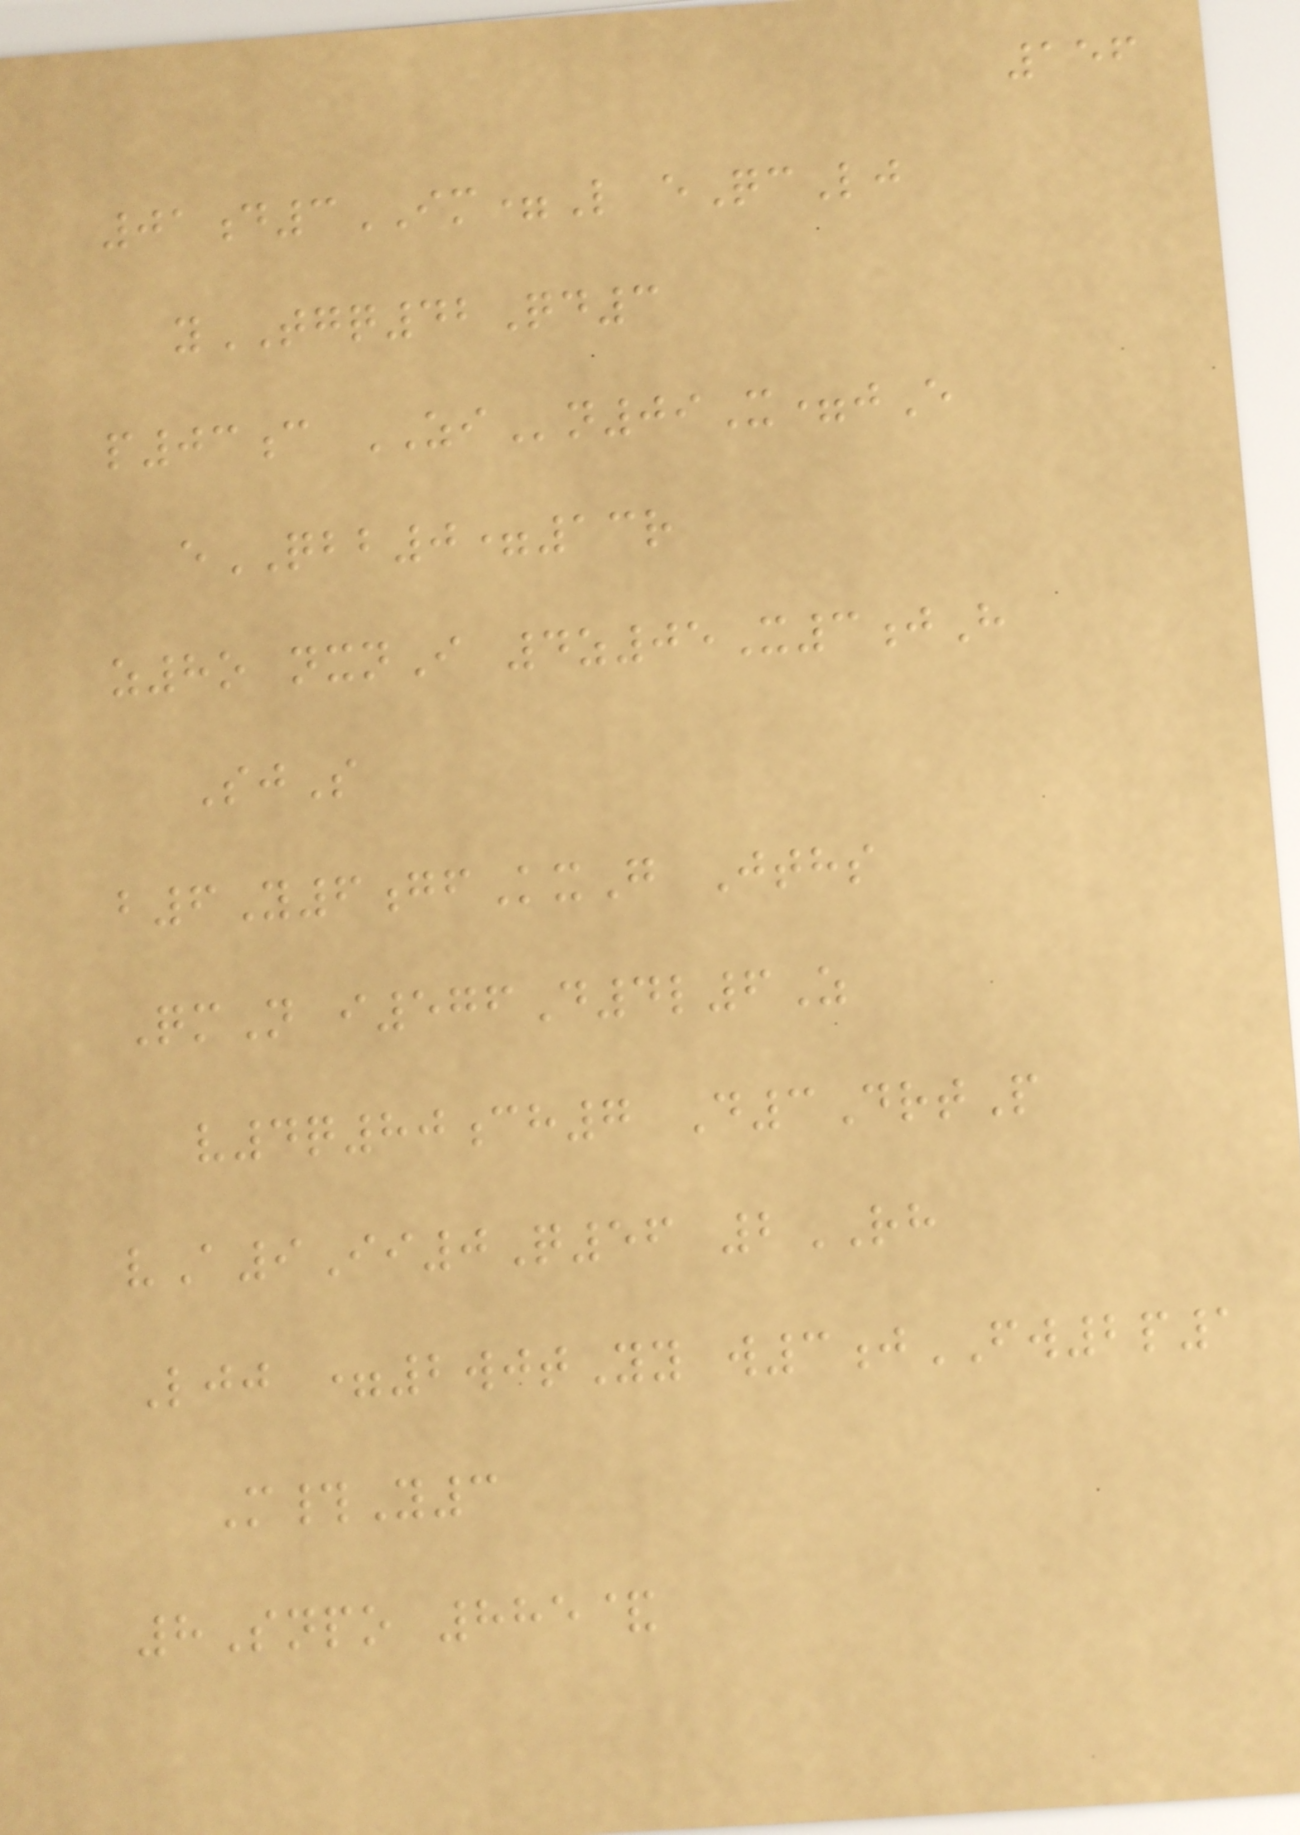156
01d3IM=L eQcLj
yTGQ42Qd3
p03c ZIn09X=jE
eQBB0=13r
z8o nxnI 4z05X3jH
SjS
b6Y6gfKxG Jths
QmN i576D4l6Z
v4q80ch7 D3DrtP
vA9Ii0Q56 2RH
Ljj =2wjtYy w3jFW2p1
M#Y3
8Snpo 885&
